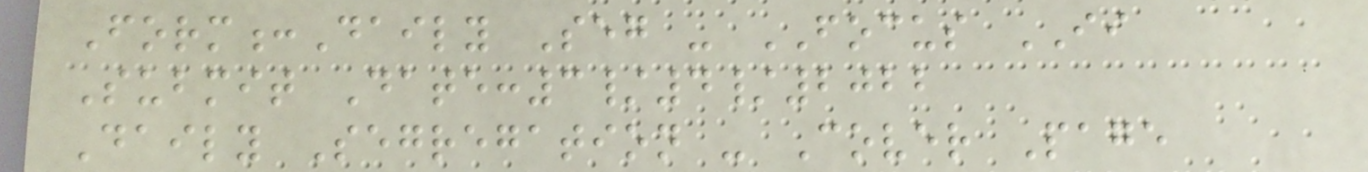Form:Daily Seg - FOCUS II
Submit Date:3/4/2022
Daily Segregation - Cover Page
